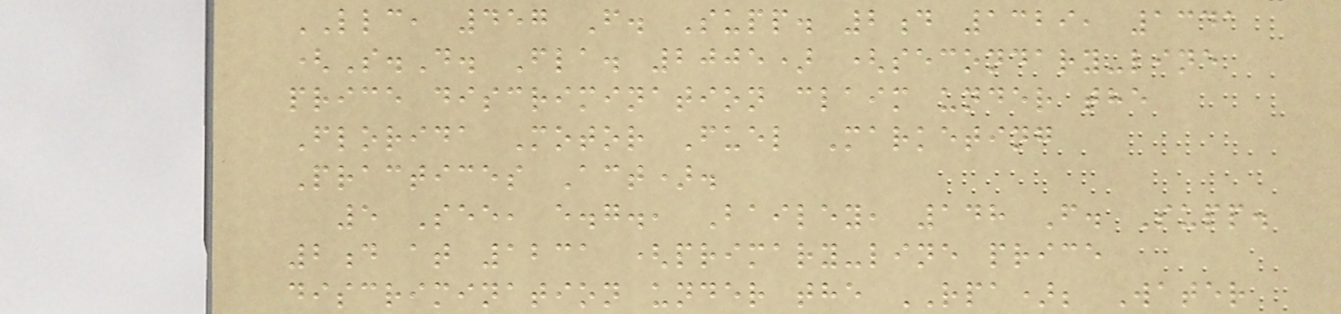LLC, 457 F. Supp. 2d 1329, 1341
(S.D. Fla. 2005) (secondary-line
price discrimination claim under the
Florida Motor Fuel Marketing
Practices Act).
5 See, e.g., Bailey, 148 F. Supp.
2d at 1231 (primary-line price
discrimination under the RPA); Water
